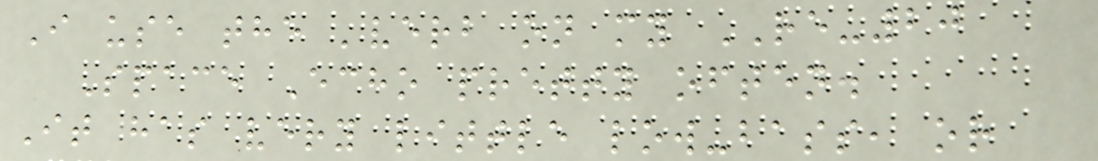I use the 'verb on my RE-20
Space Echo pretty often.
It has very little low-bass, or
